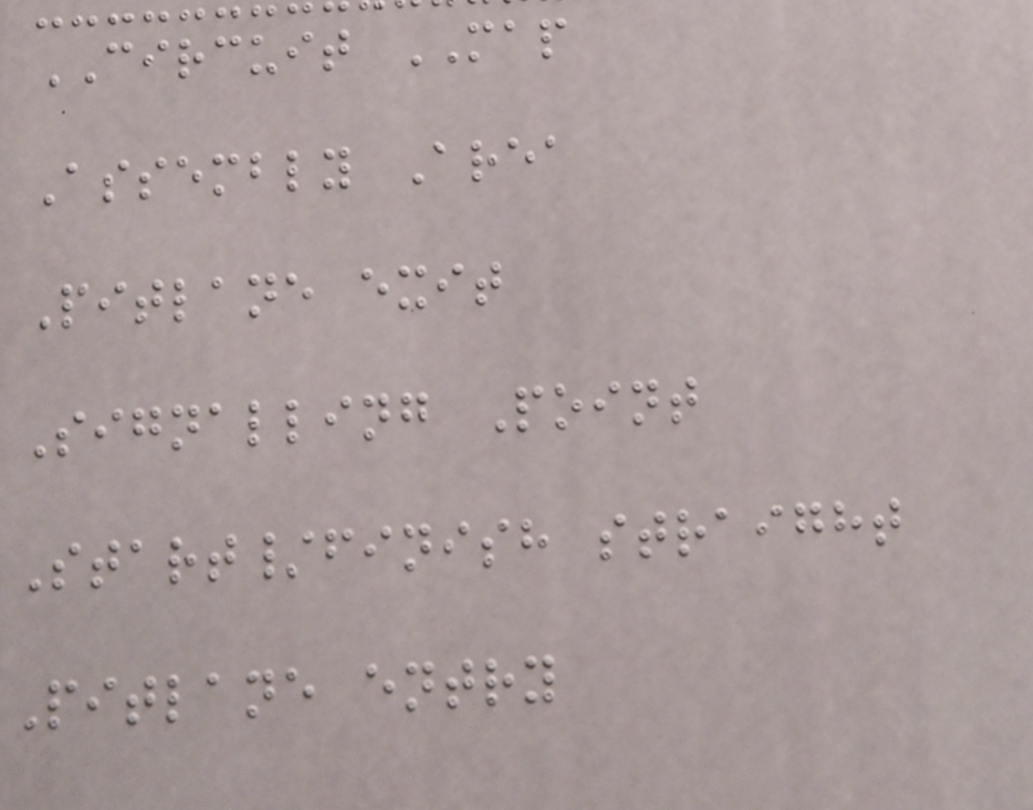CIRCUIT MAP
Assembly Area
Pitlane exit
Signalling Point
Start/finish straight
Pitlane entry
